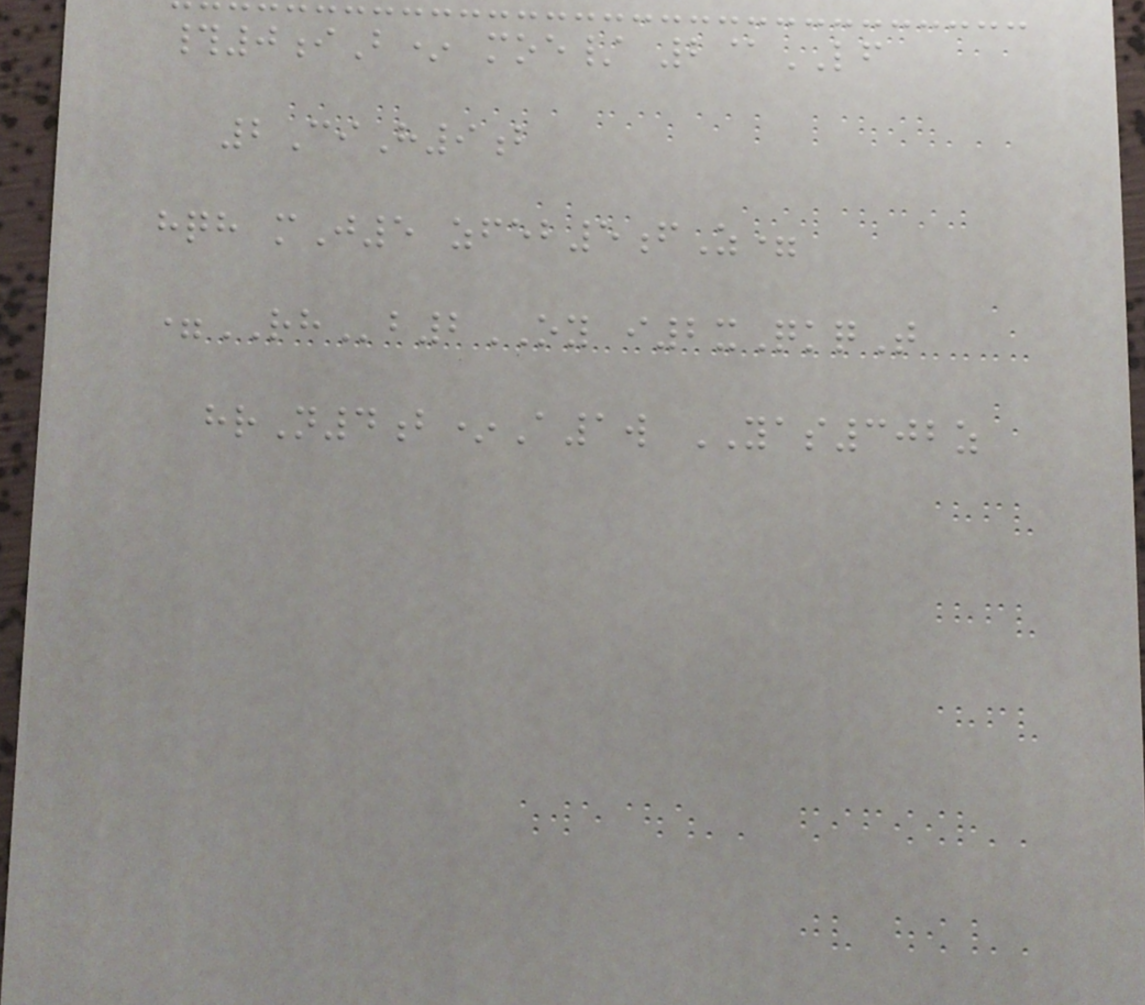#0iB* moe/ 2@LF
2CiH9b
hqh mJ5 zfeb5fZ=
=RHb2OY i2xQkqT
hrN4b*A1w YAS302z
